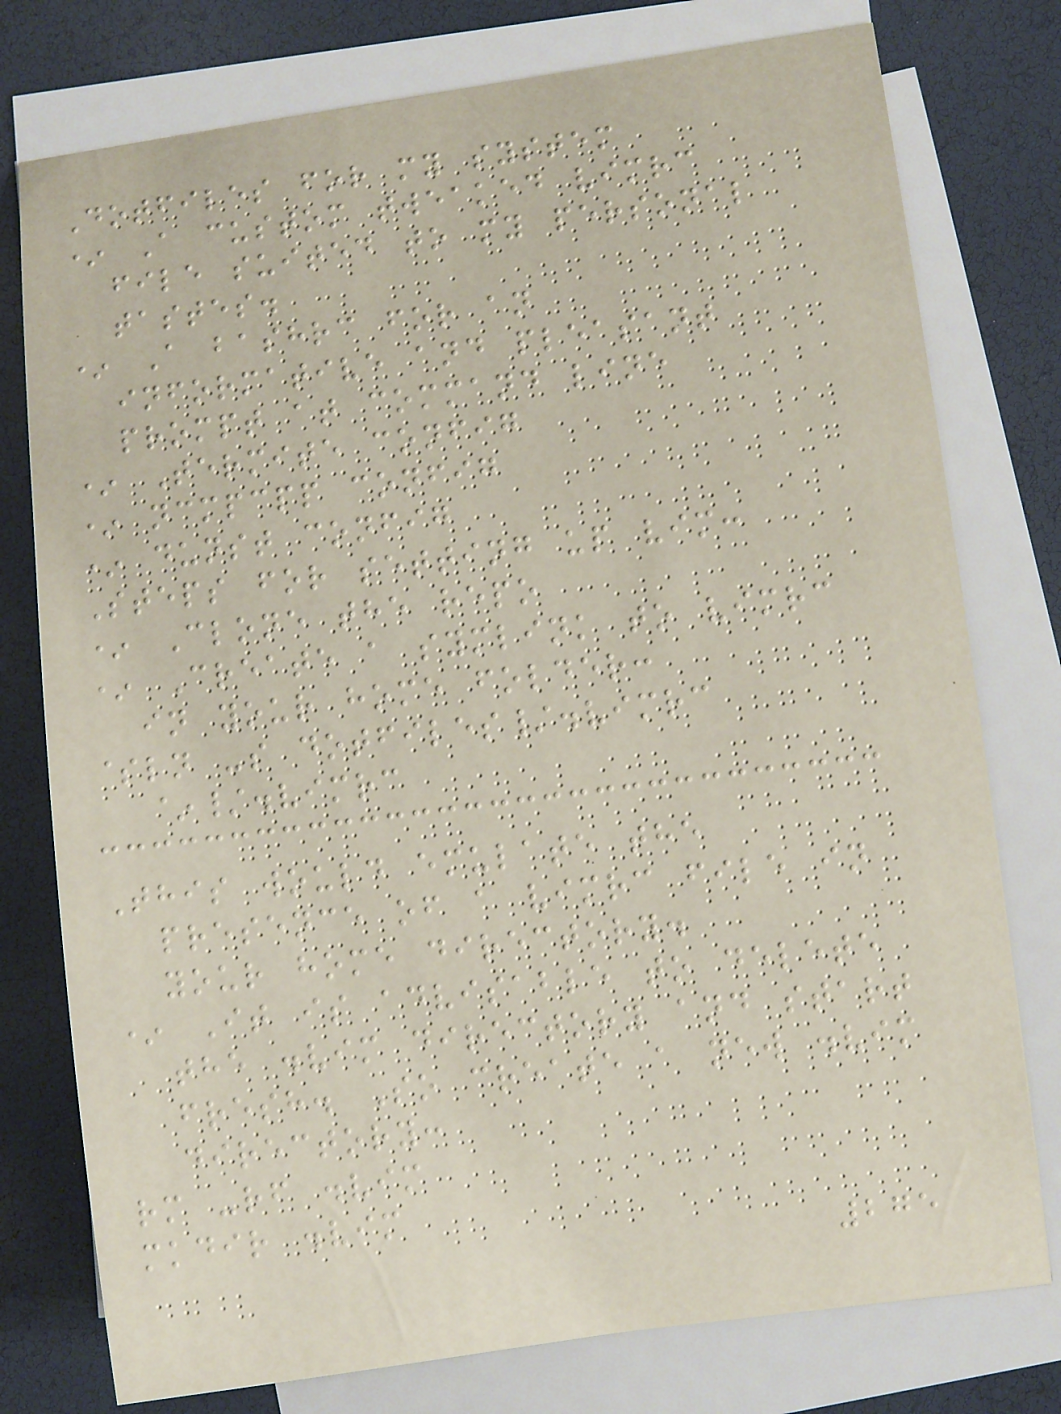Dotfiles for my system
* A custom tweaked vimrc
file suited to my personal
tastes.
* A bashrc for an
informative and pleasant
prompt at command line
* Termite config
* ncmpcpp config
* dunst config
Steps for setting up vim:
* Clone the repo
* Create a symlink to vimrc
in your home folder:
$ln -s dotfiles/.vimrc
~/.vimrc
This would emulate the
presence of a vimrc file in
your home directory.
* It is advisable to delete
the .vim directory and start
fresh. So create a new .vim
directory:
rm -rf .vim
mkdir .vim
275
